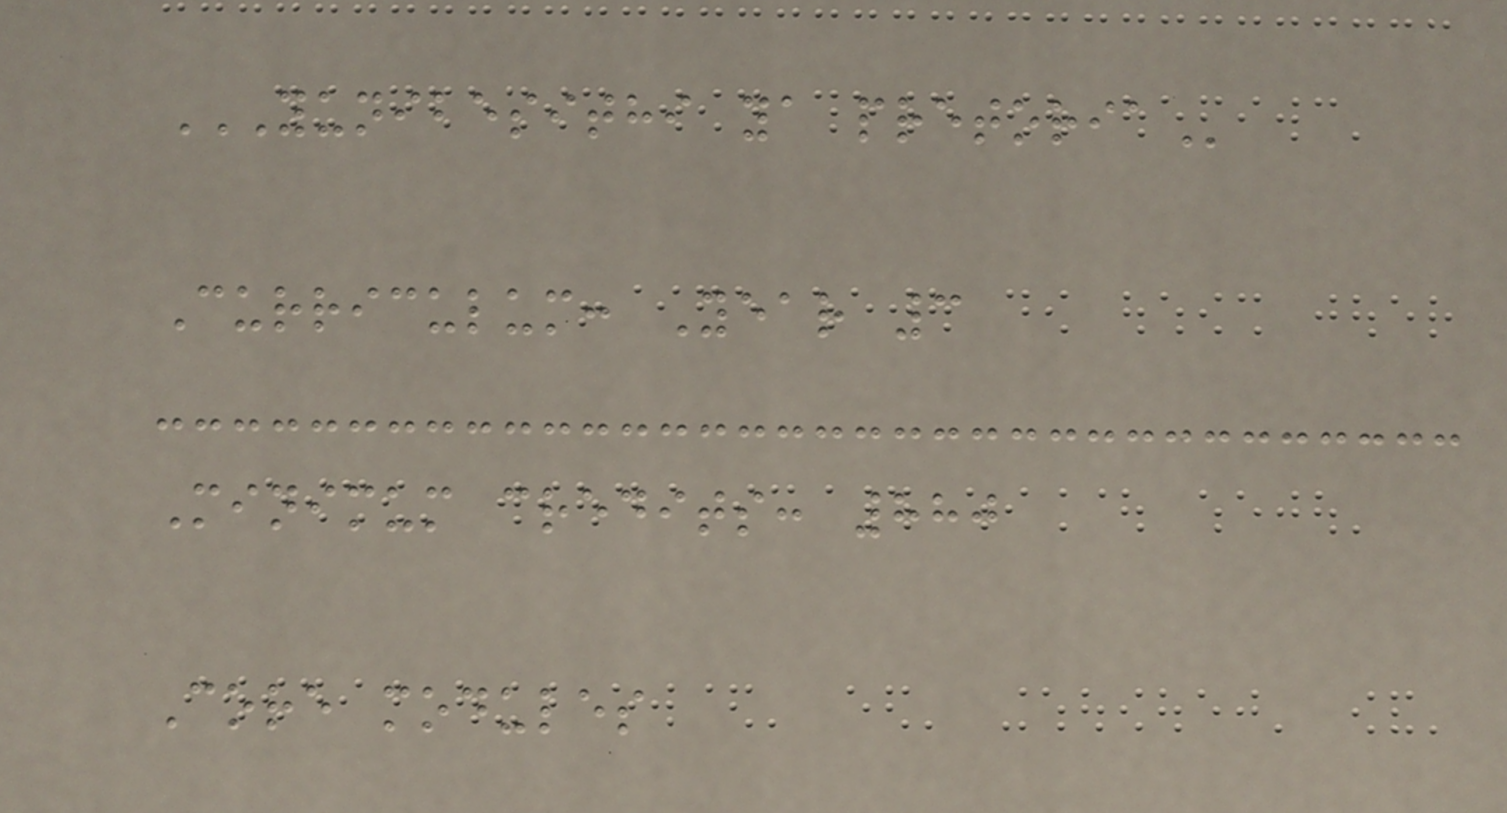YUNIBESITHI YA PRETORIA
Curriculum: Year 3
Minimum credits: 880
Core modules
